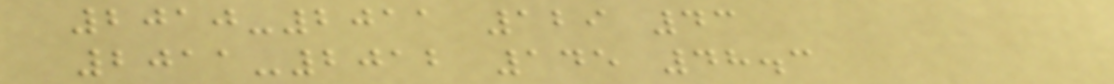2010-2011 129 43
2011-2012 145 48.3
